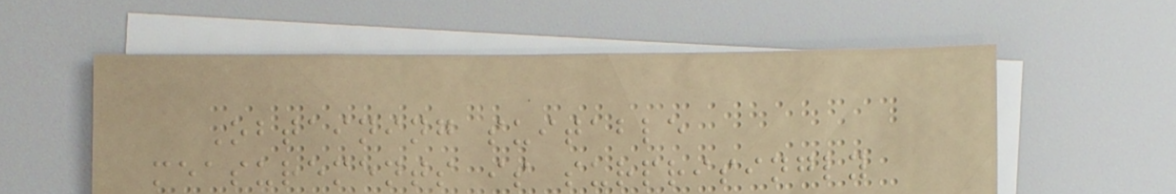Obtaining suitable
measurements is surprisingly
